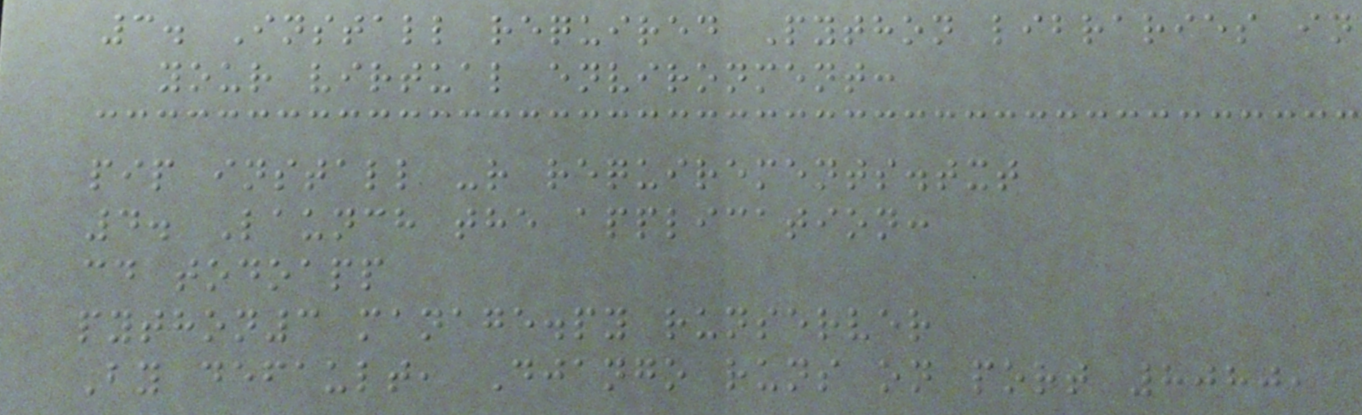3. Install required Python libraries in
your virtual environment:
pip install -r requirements.txt
4. Launch the application:
cd todoapp
python3 manage.py runserver
By default, Django runs on port 8080,
